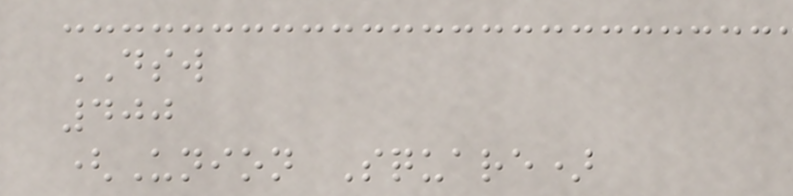DSW
400
(Union Square)
